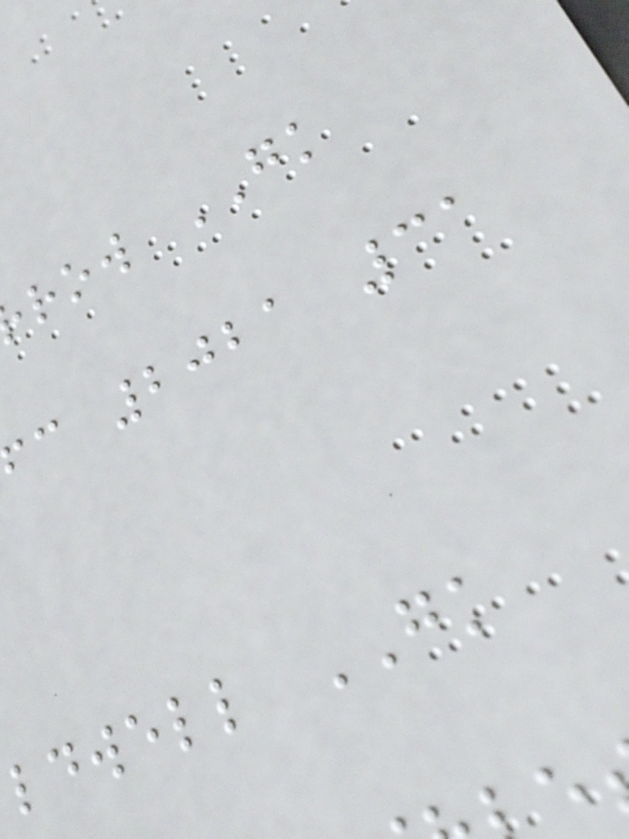row GK
c 2021 31
ldwell GK
